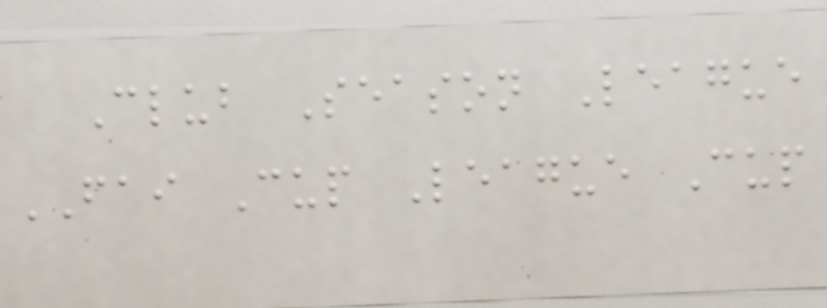Club Season League
FAI Cup League Cup
